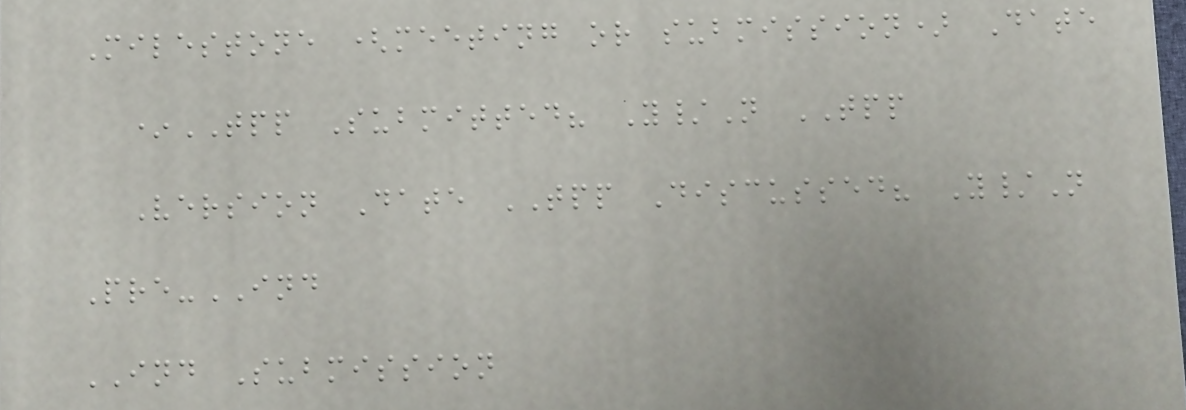Milestone (meeting or submission) Date
*TPP Submitted? Y/N TPP
Version Date TPP Discussed? Y/N
Pre-IND
IND Submission
